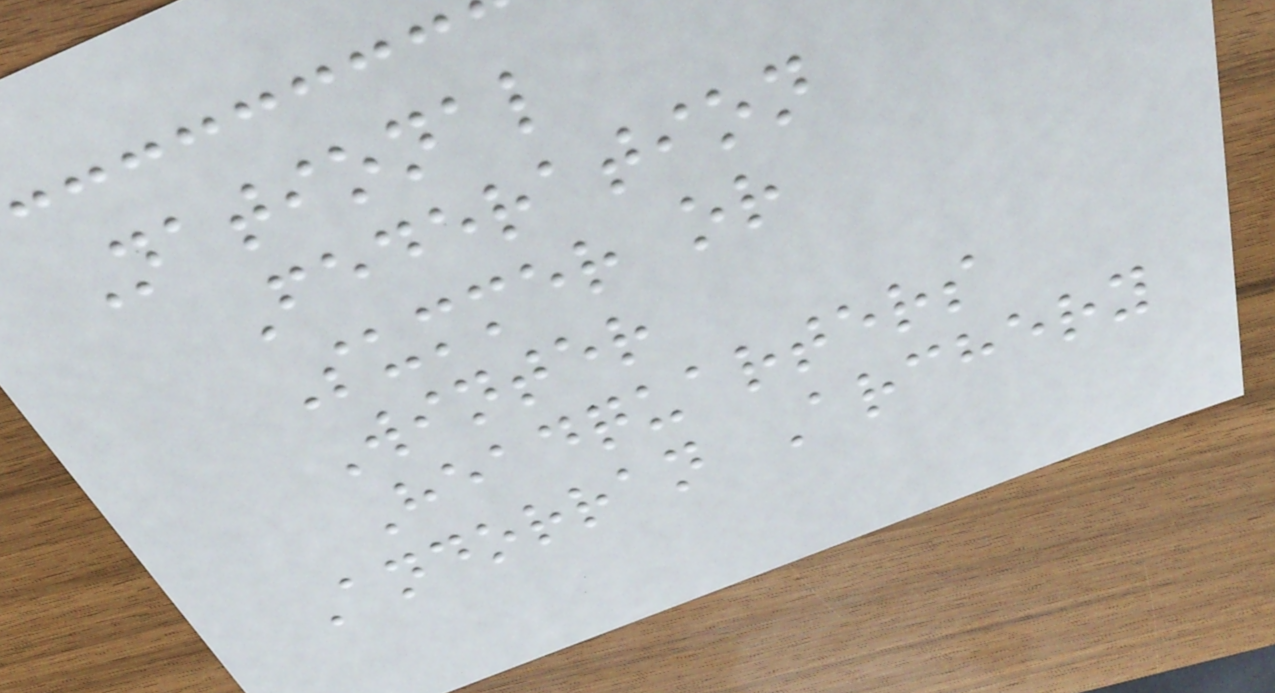National
Federation
Summer or
Winter
Headquarters
Andorran Archery
